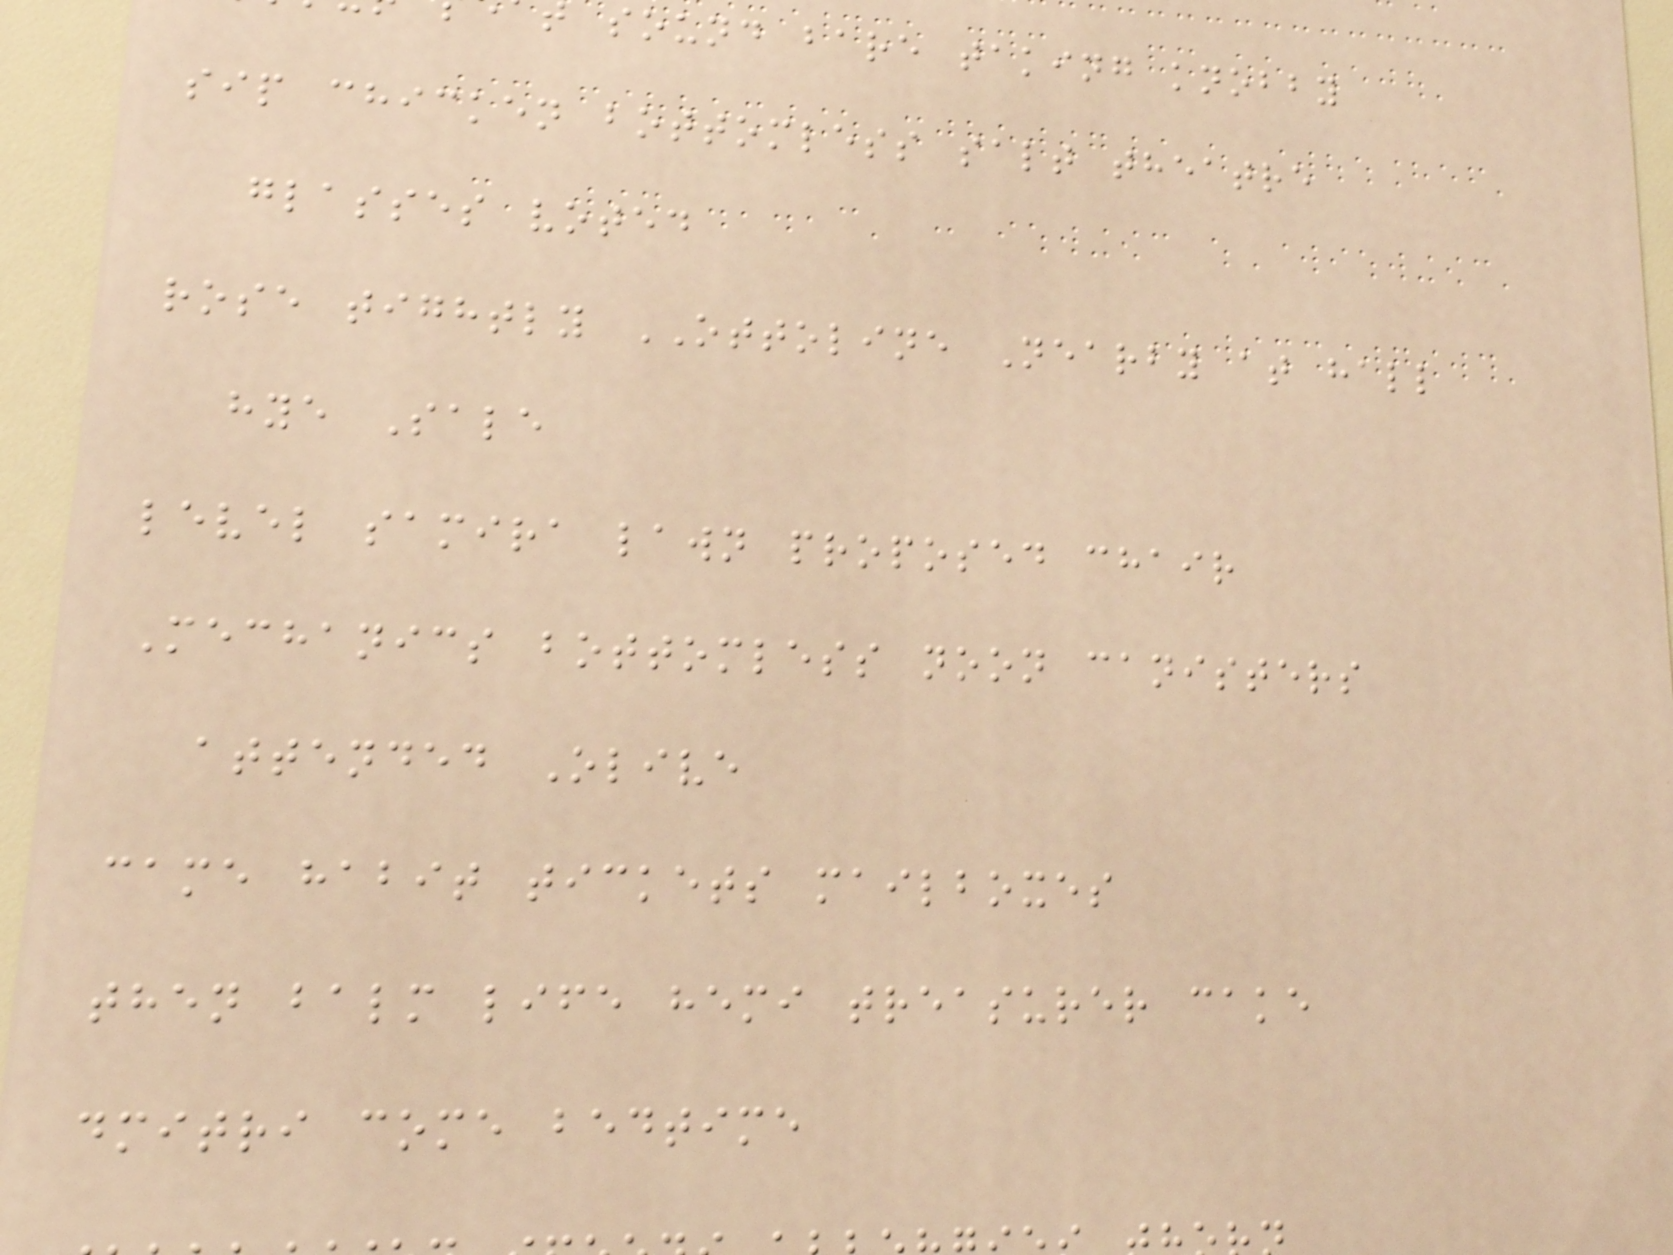sound bare taking knobby
sip chicken bottomless salt theatre
glasses voted
rose tightly OTTOLINE Nearby at hall
hye Sale
level samira lawn proposed chair
Mechanics bottomless noon canisters
attended Olive
came habit tickets mailboxes
then balm life hemi treasurer cake
dmitri come bedtime
